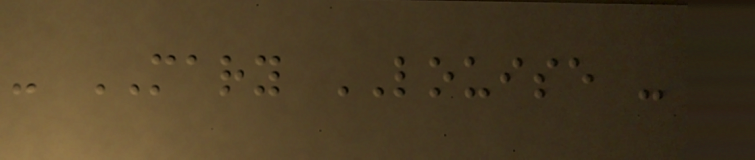- MARY LOUISE -
